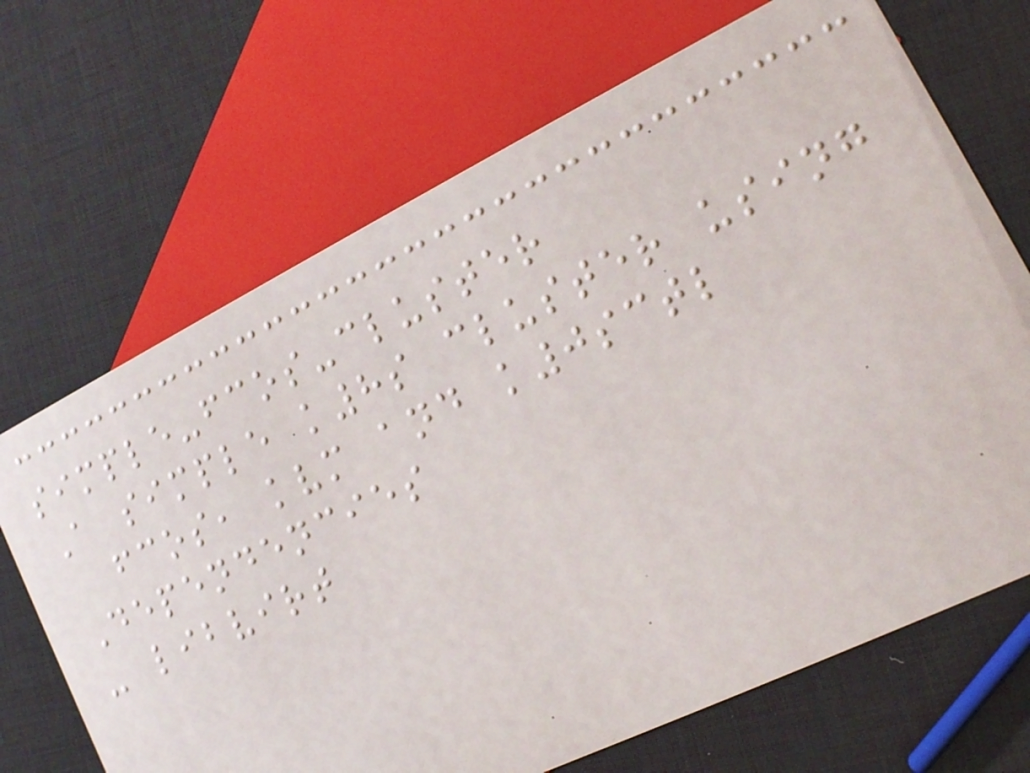simple-fcos-cluster
A simple k8s cluster using
fcos, kvm and k0sctl
Dependencies
- libvirt
